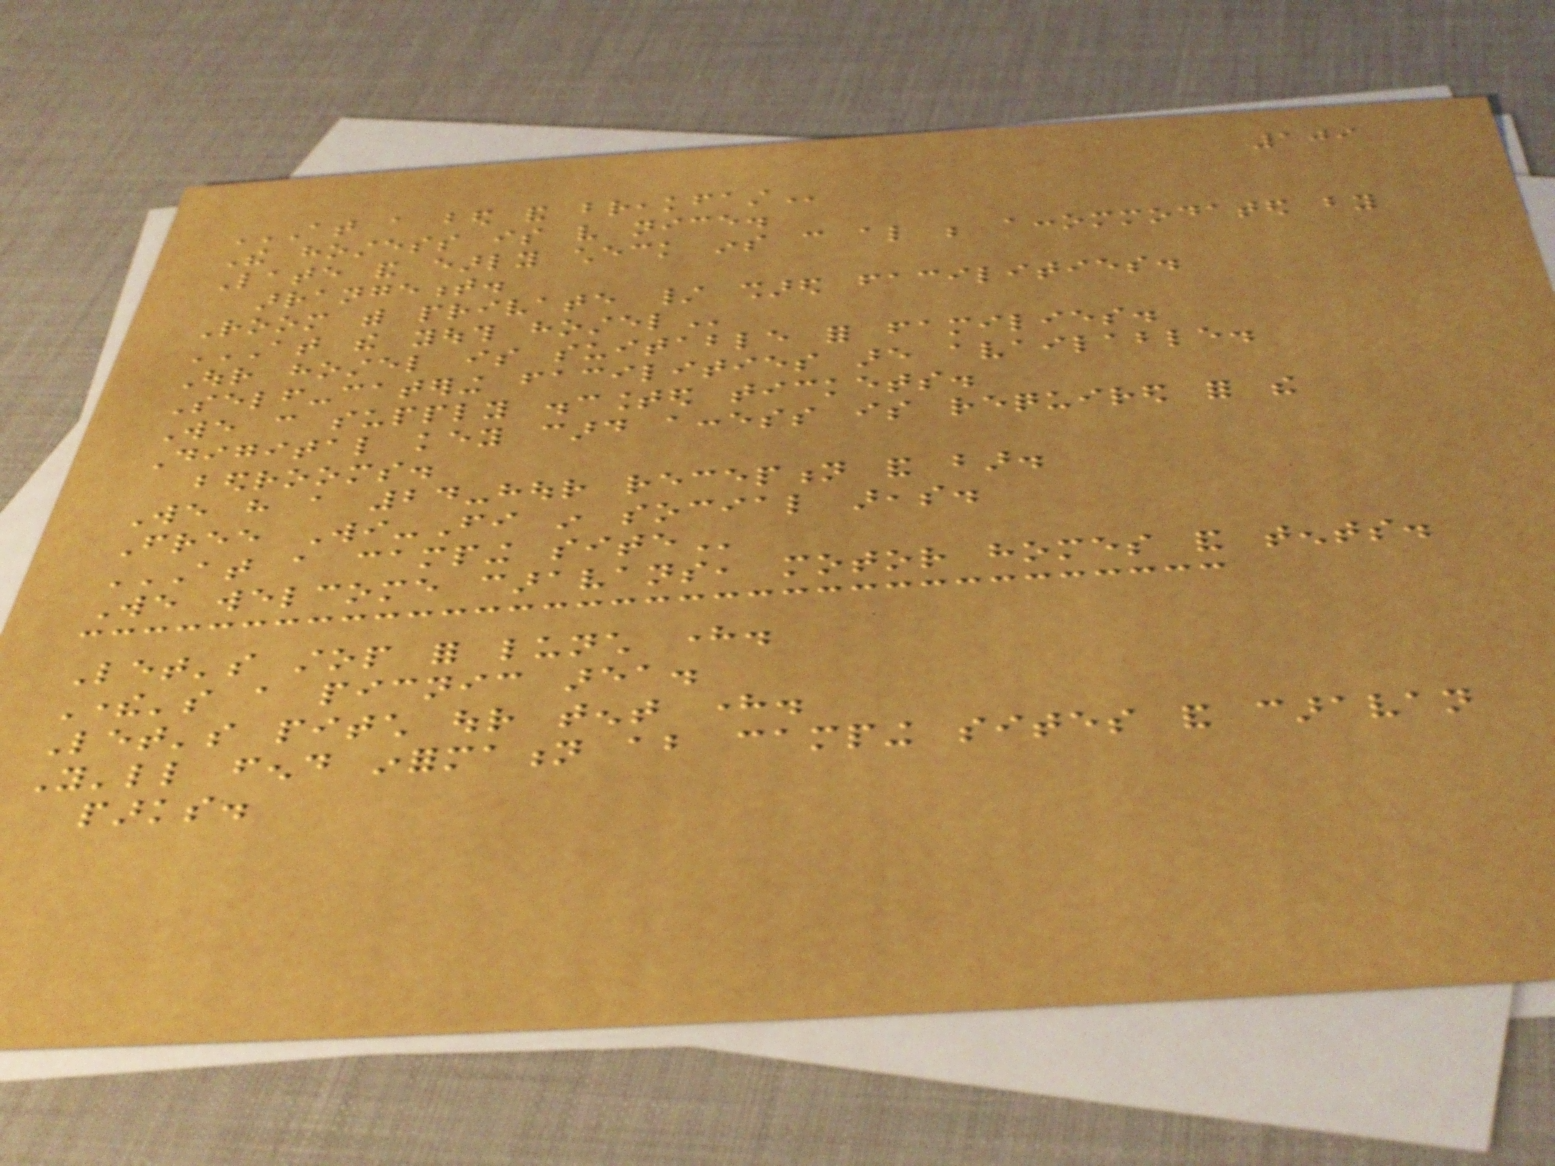109
AT A BED AND BREAKFAST
The hostess is very nice.
Late and early check ins can also be accommodated by
arrangement.
Room with private / shared facilities.
AT THE YOUTH HOSTEL
Our hostel is suitable for families.
Self-catering facilities are available.
We can supply discounted tickets.
Digital key card access is required for the
bedrooms.
We have a 24-hour reception and bar.
Free Wi-Fi in social areas.
AT A CAMPING SITE
We welcome caravans, motor homes and tents.
Let's stop for lunch here.
There's a picnic area.
Let's pitch our tent here.
You'll fend information about camping sites and caravan
parks.
